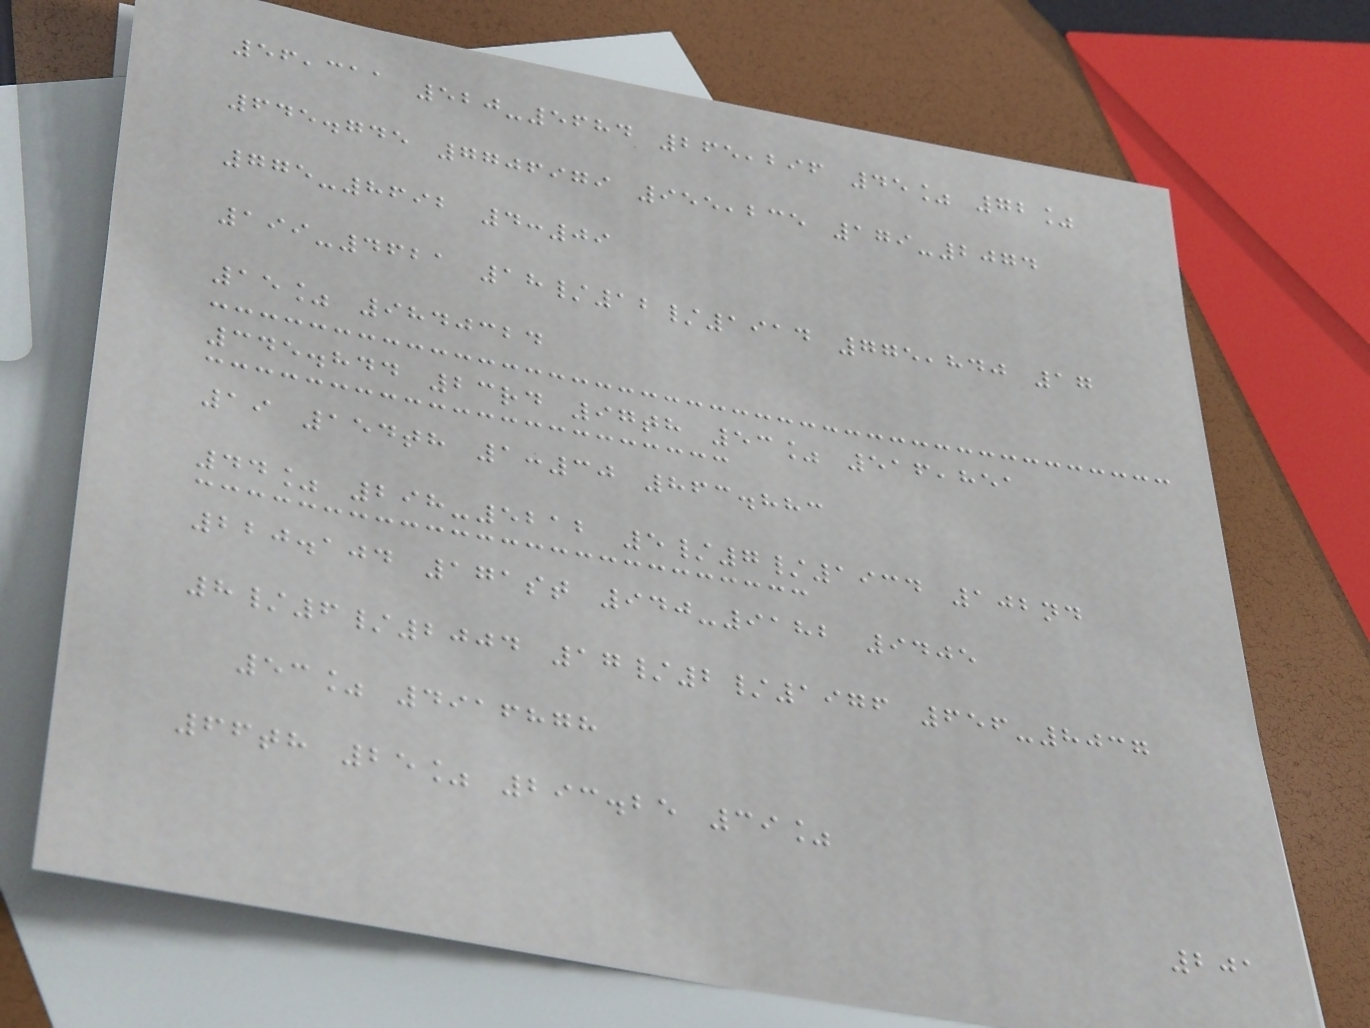56,311 520-5684 265,296 45% 72%
645.745 7706979 955,235 179-2074
775-8692 4:09
199-4621 18/12/1914 775,840 17
15% 9840324
345.844 23rd 97th 53% 516,851
19 154th 1:30 863.883
44% 298-5212 5/7/1934 102nd
220.104 171st 940-9182 9405
8/6/2004 17/2/1976 656-8037
53% 4916878
66th 25% 293.25 39%
201
